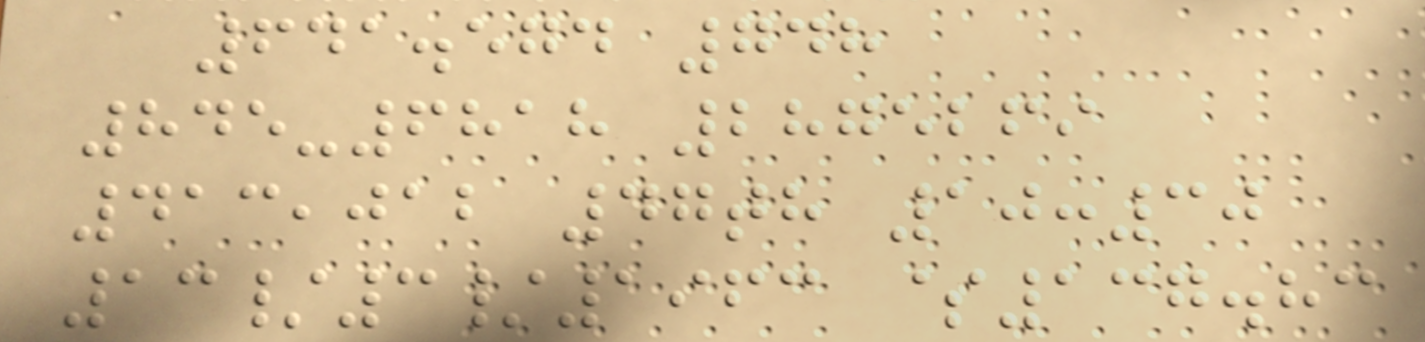641.574 748
845-6818 2875269
413,012 47th 10:30
13/3/1963 $137.83
